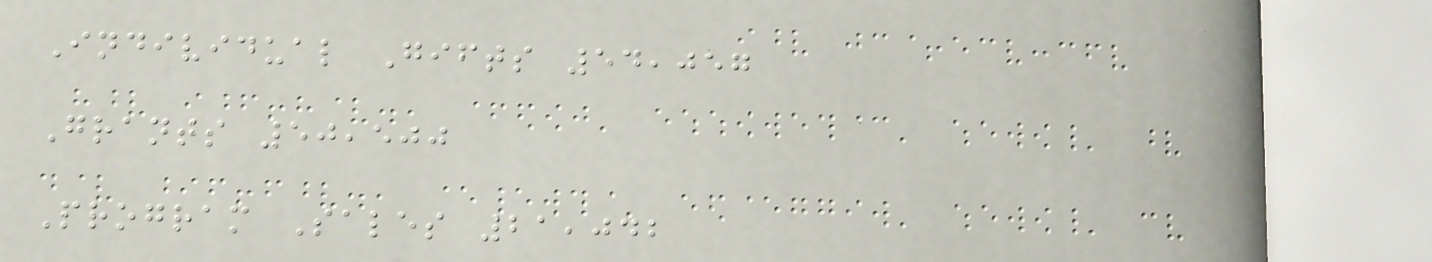Individual Gifts 54,057
Grants 50,500
Program Sales 21,042
